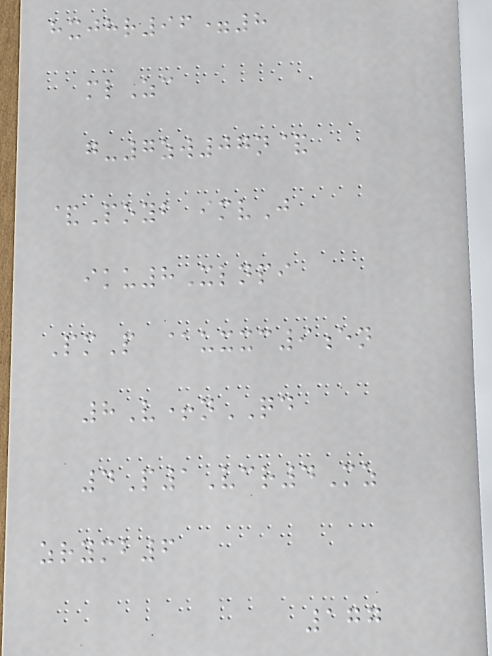hxjhr96=8
mlZc
g-7zw07n&
&Poyb imvJ
iku8Xlnpi
PmP @uxxc9en
8V+nQD
4P1Vcr4Mz
zrymb6
177
